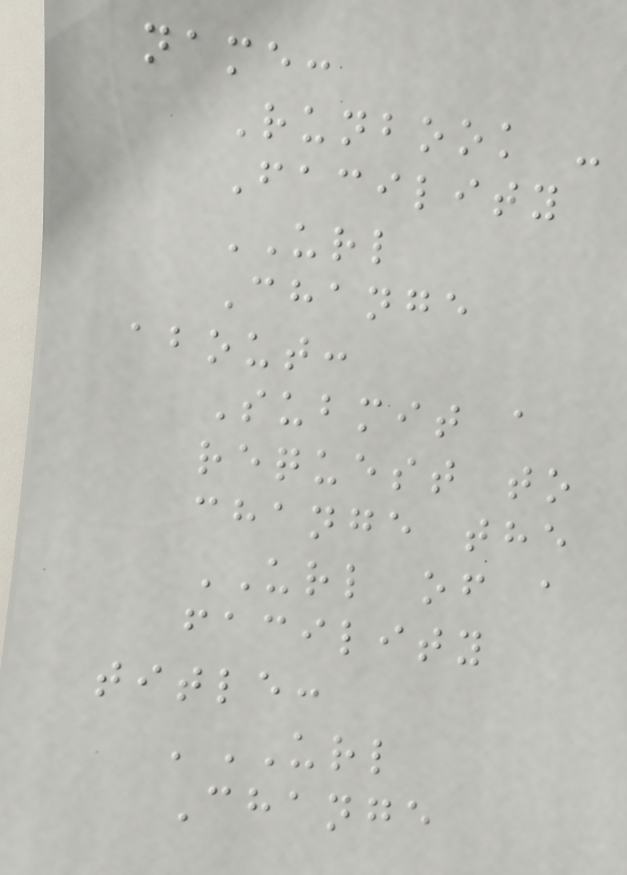name:
Runbook -
Facility
URL
Change
about:
Submit a
request to
change the
URL of a
facility
title:
'URL
Change
